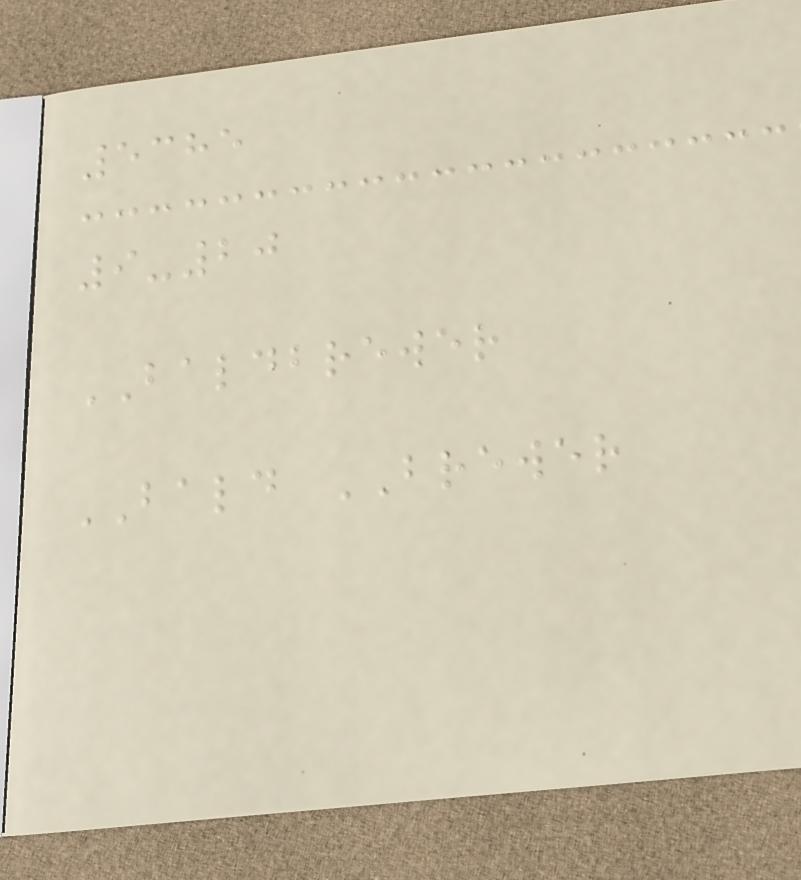5385
9-20
BALDBREWER
BALD BREWER
